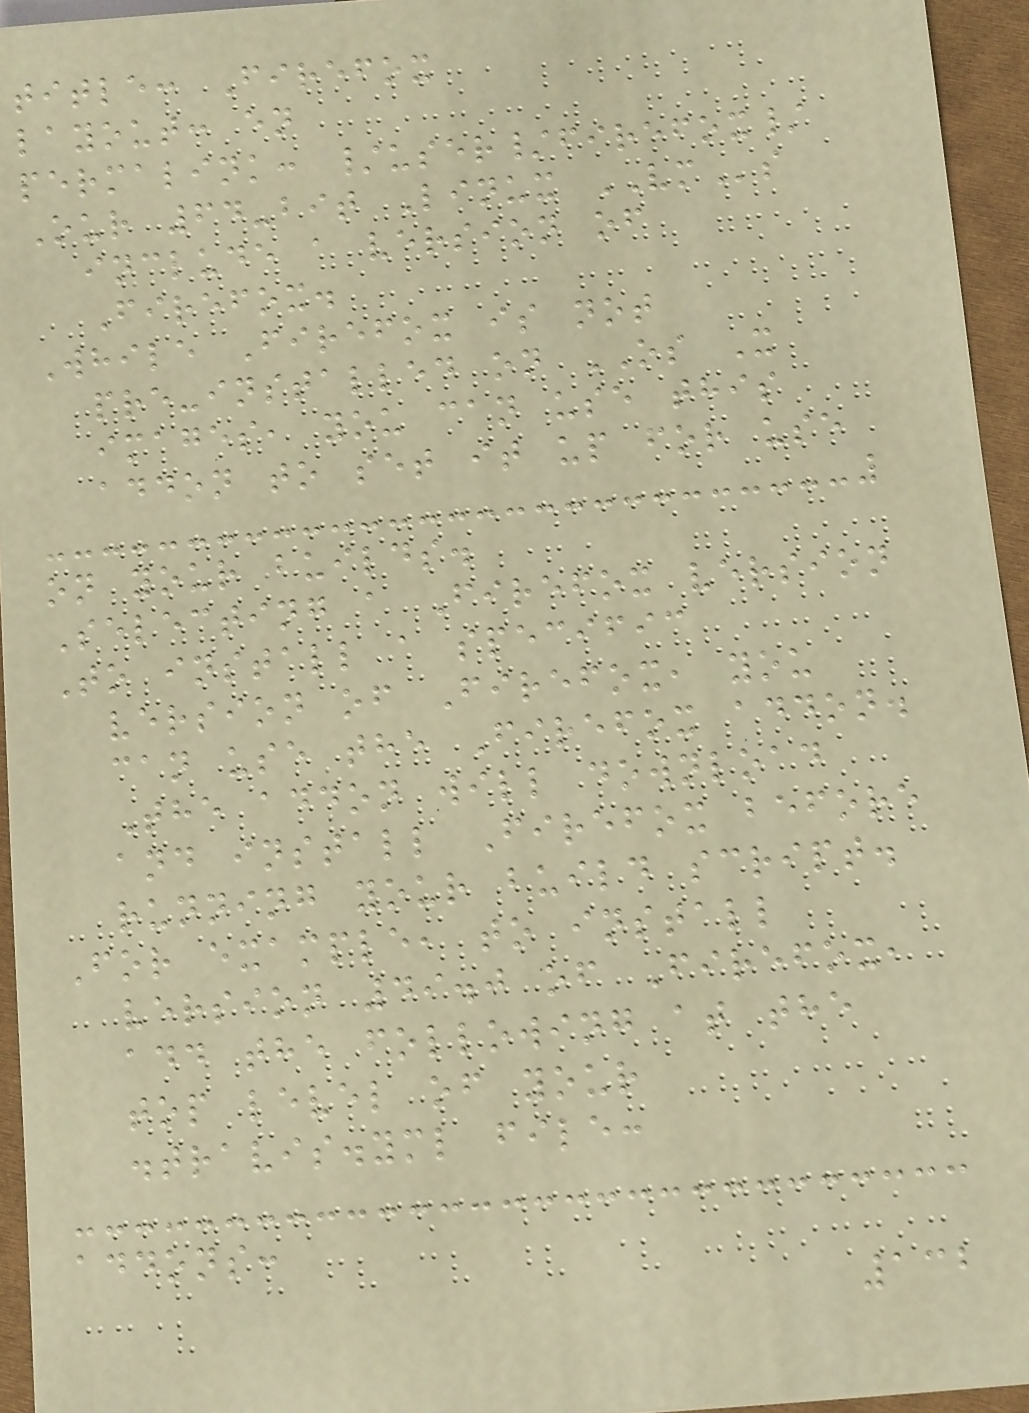title: Firefox
layout: en
permalink: /user/firefox/
Our 64-bit Linux VMs
include a version of
Firefox.
While Firefox is not
pre-installed on OS X
images, you can use this
addon to set it up for use
on your builds.
Selecting a Firefox version
To install a specific
version of Firefox, you
can use the Firefox addon.
The addon will download
and install Firefox before
running your build script.
For example, to install
version 49.0 of Firefox,
add the following at the
top level of your
.travis.yml file:
addons:
132
